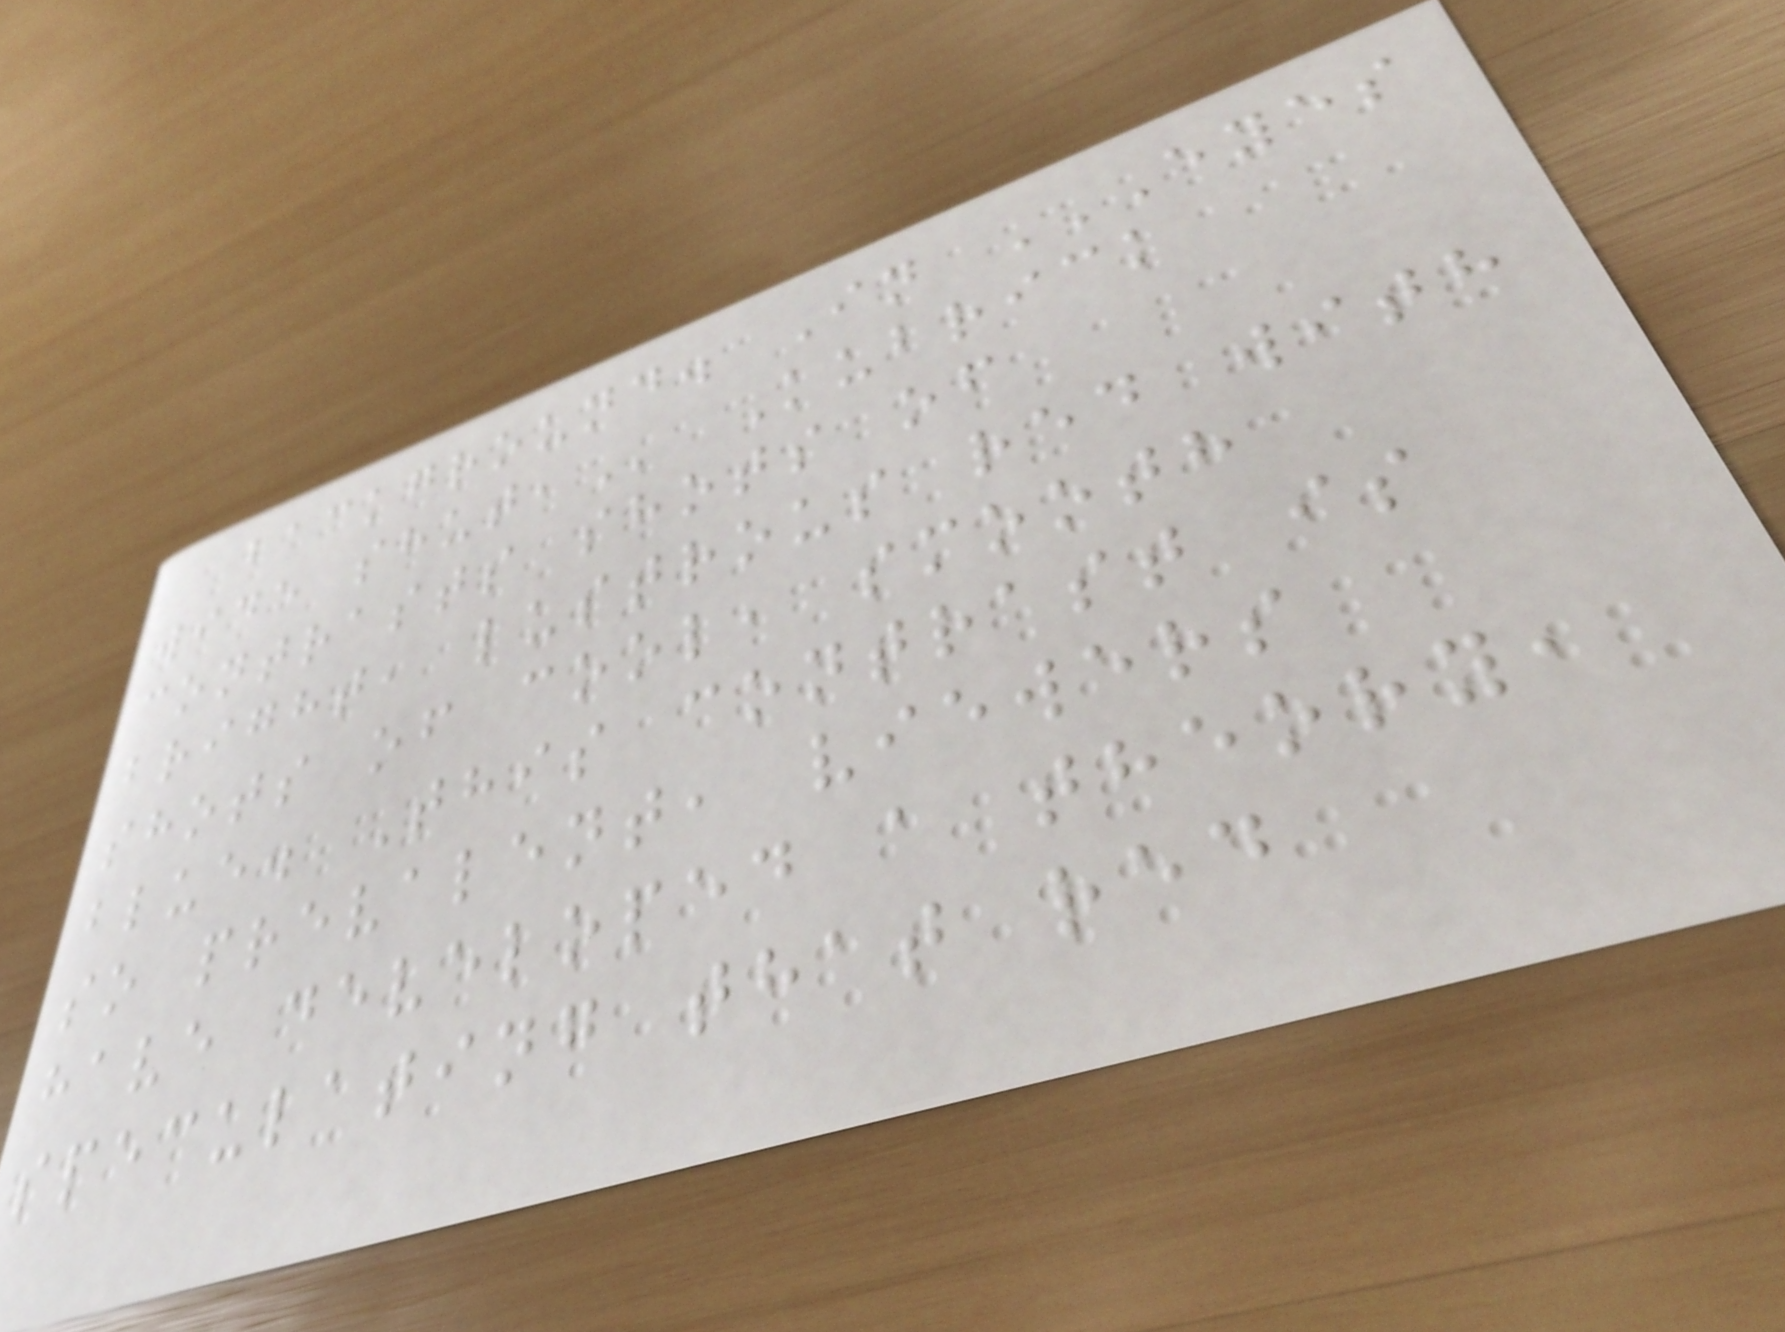background. In EYES
WIDE SHUT, Kubrick
contrasts shots of
bright, lustrous red with
shots of cool, smooth
blue. This contrast is
so prevalent, viewers
have developed a theory,
speculating that red
